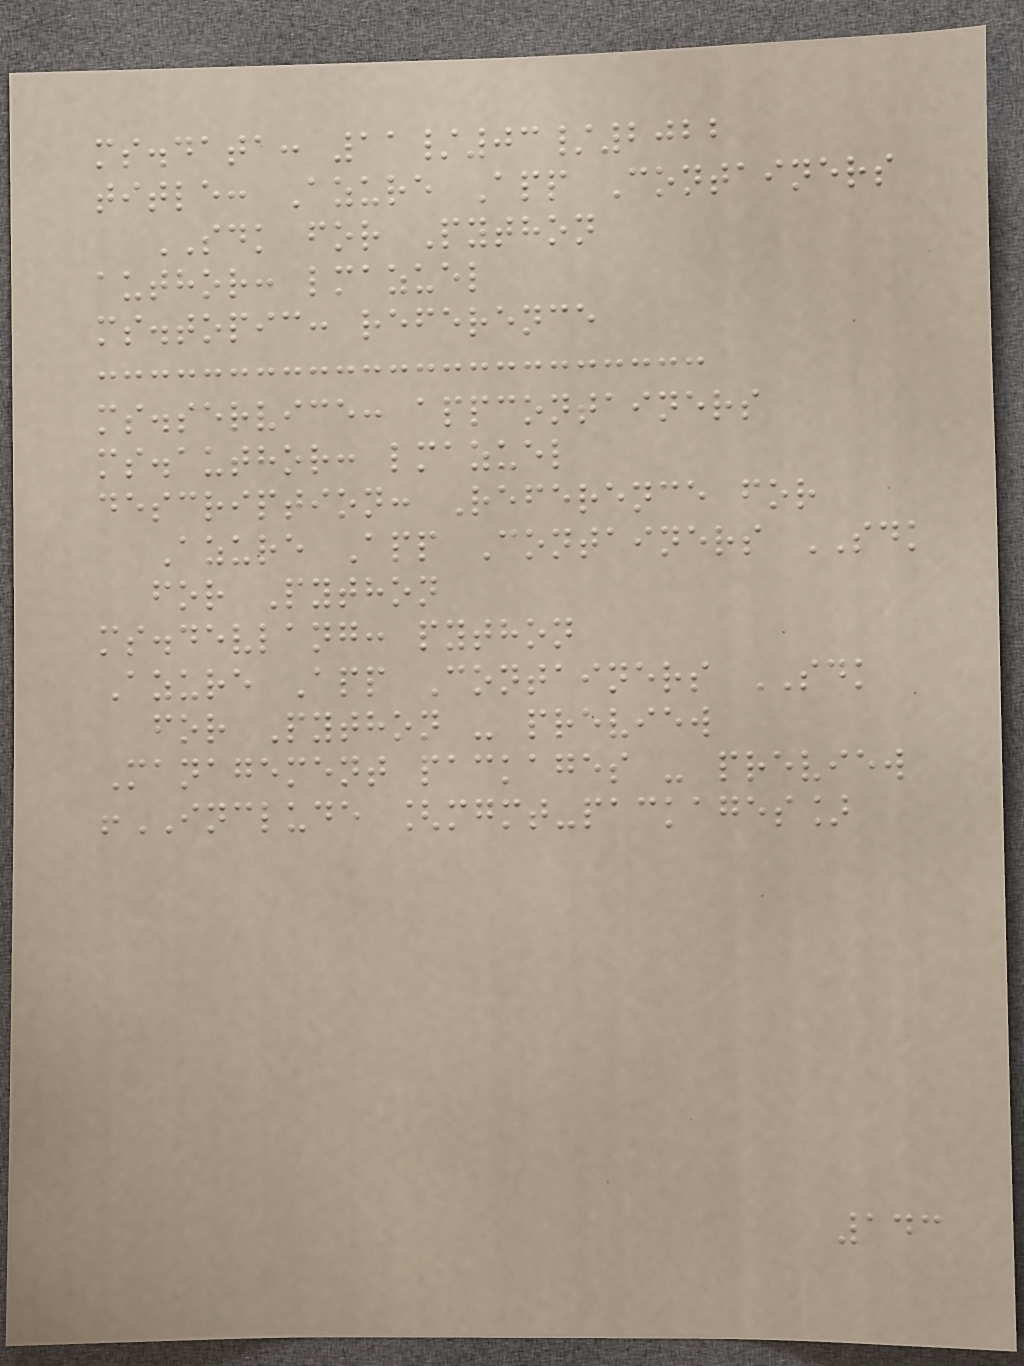ms.data: 11/03/2022
title: Azure App Containers
SDK for Python
author: lmazuel
ms.topic: reference
ms.service: appcontainers
ms.author: lmazuel
description: Reference for
Azure App Containers SDK
for Python
ms.devlang: python
Azure App Containers SDK
for Python - preview
Management packages - preview
!INCLUDE [mgmt-packages]
143
